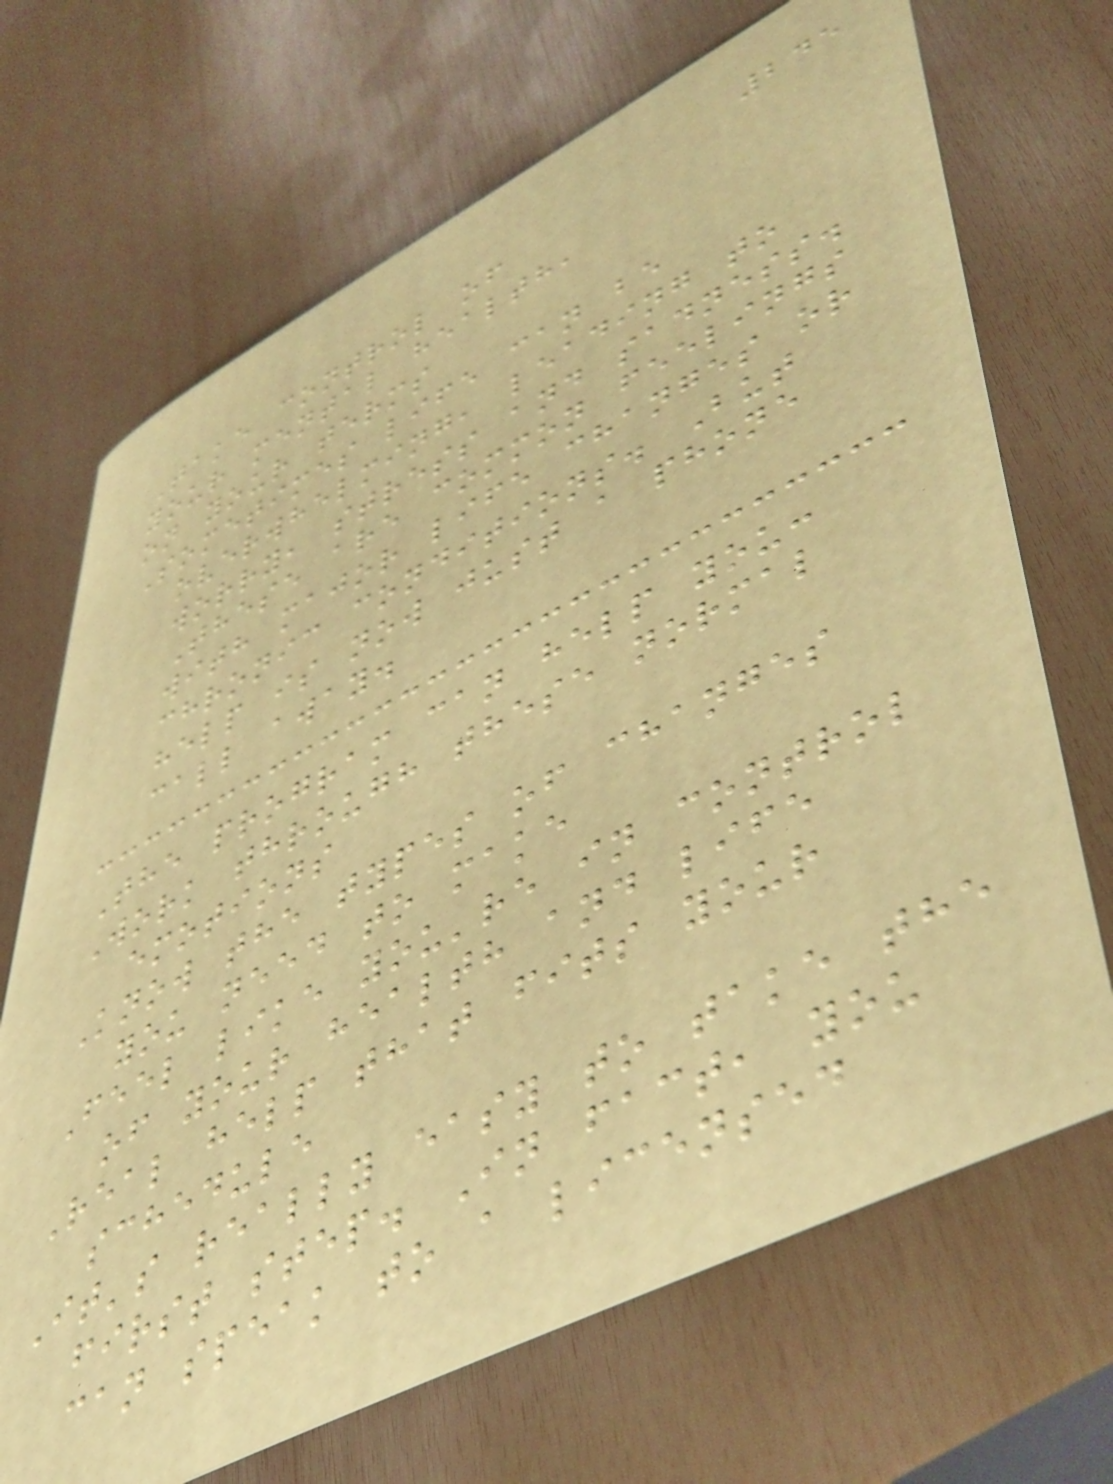245
Take control of
your mental health,
on your terms
Sometimes life can be
overwhelming, leading to
worry, stress and sadness.
These are common feelings
with major life changes or
chronic conditions. But
help is now just a phone
call away.
The program can help you:
Work through these normal
emotions
Know the types of changes
you need to make
Feel like you're in control
of your health and life
Real help that fits your
schedule
It's really easy to take the
first step. In fact, you
can speak to a licensed
